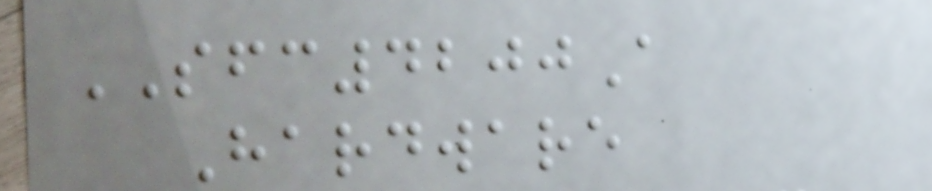SFC4200A
Hardware
